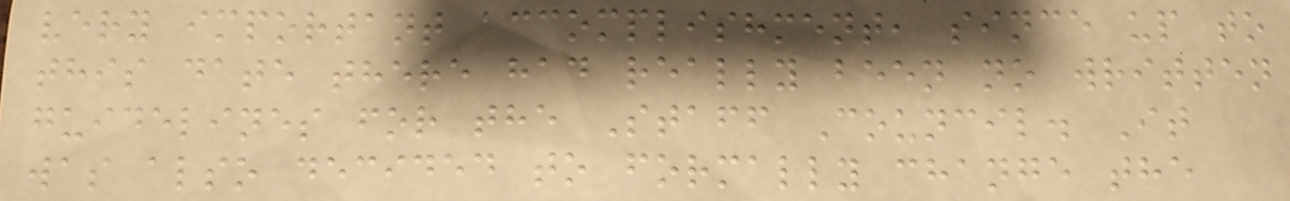very important accomplishment, since up to
this date there had really been no written
guidelines for the Staff Council. It
was also decided to formally change the
